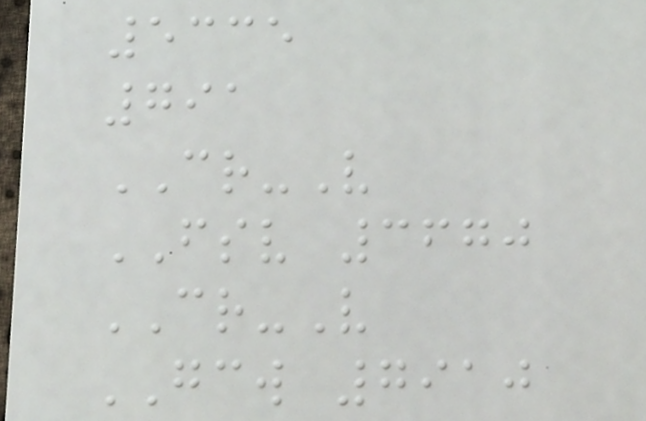5335
791
CR-V
FSV 3670
CR-V
GCW 7910
